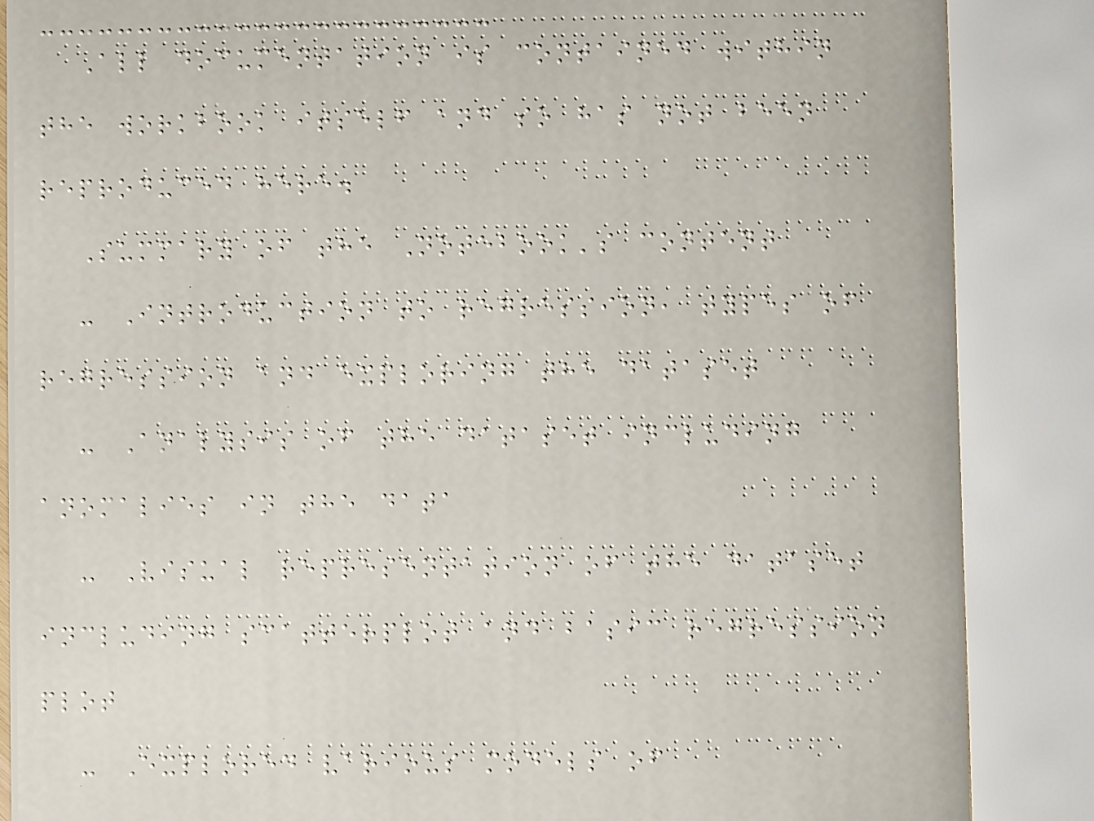All documentation is contained within
the workbook itself and so has not been
reproduced here.
Summary of the Notebook's content
- Introduction to regression, types of
regression and exploring the dataset
- Analysis of the dataset including
anomalies in the data
- Visual representation of the dataset
including scatterplot and basic regression
plot
- Explored various models of
